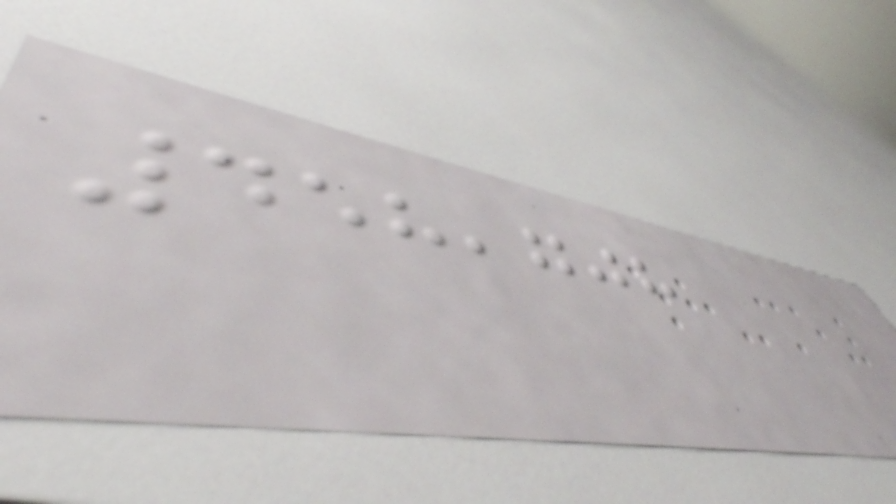458,708
